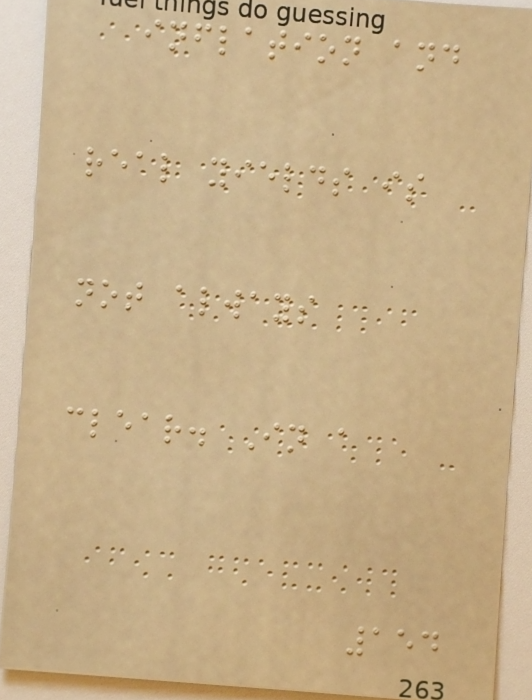inflation and
real yields is
not always
clear. In a
154
